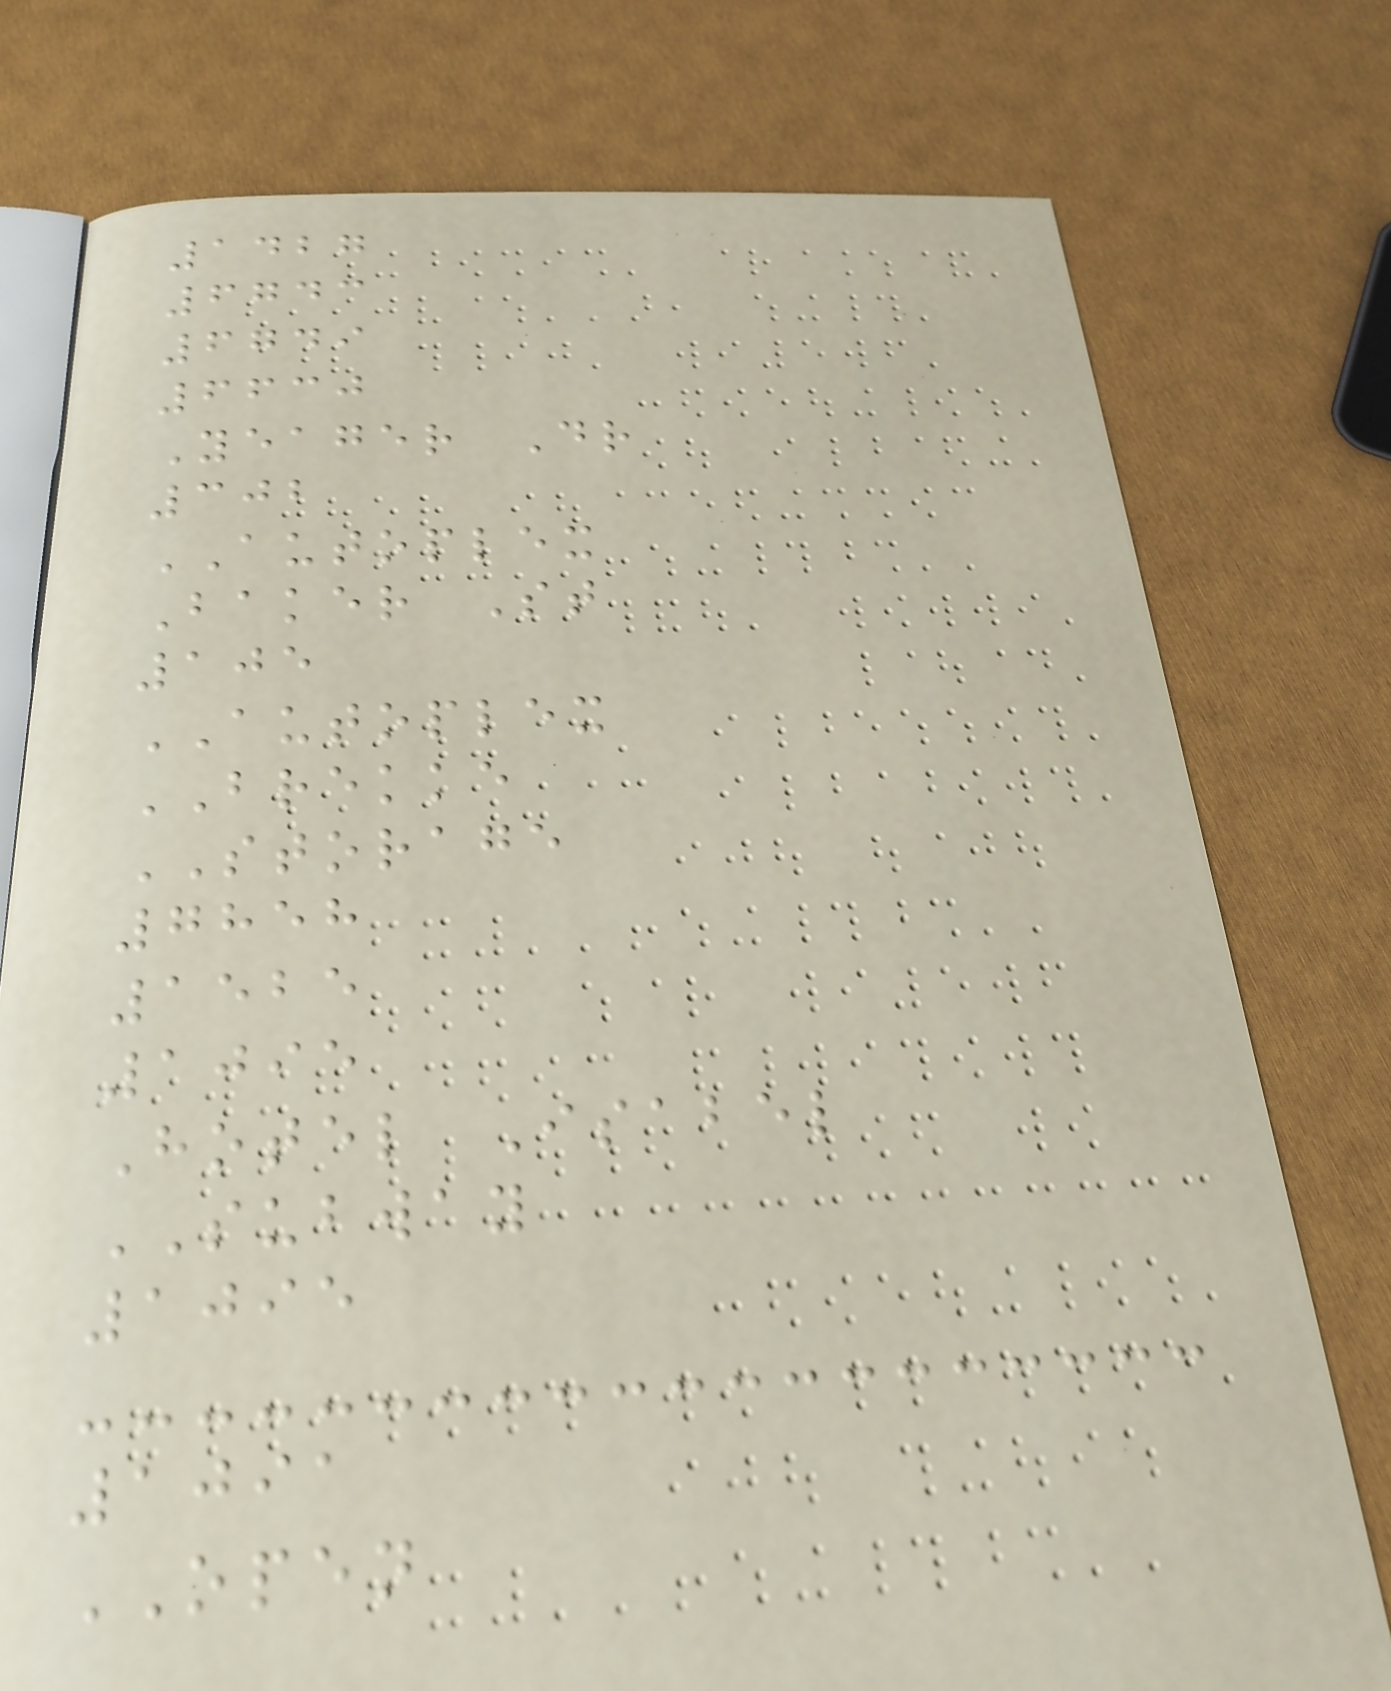1427
6743
6749
6630
Yeager Dr
302
AUTOPLEX
Baker St
105
AUTOPLEX
BREKKE
STORAGE
7858
1525
1095
Hotel Isabel
SUBWAY
1095
1091
OPEN
